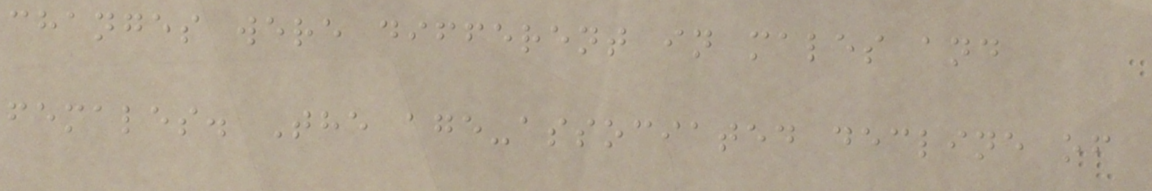changes were different in males and
females. The age-associated decline of
